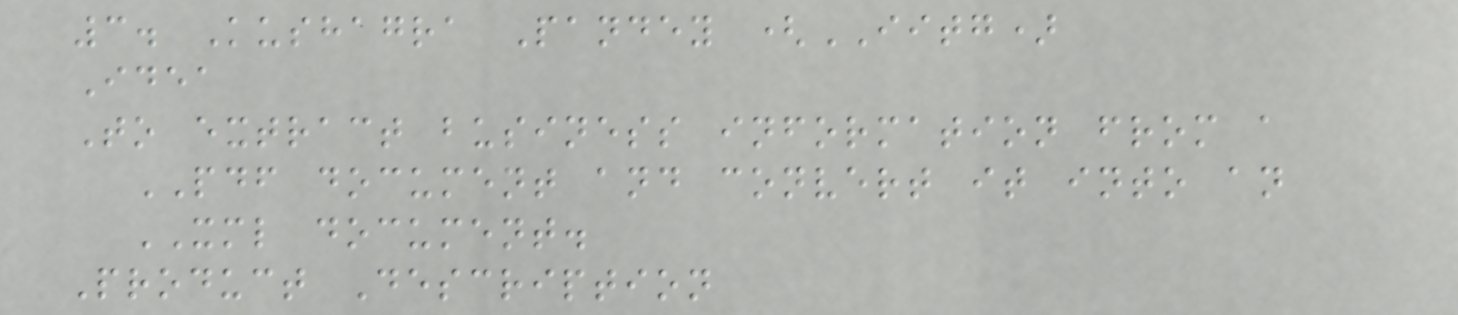3. Kushagra Pandey (IITG)
Idea
To extract business information from a
PDF document and convert it into an
XML document.
Product Description
